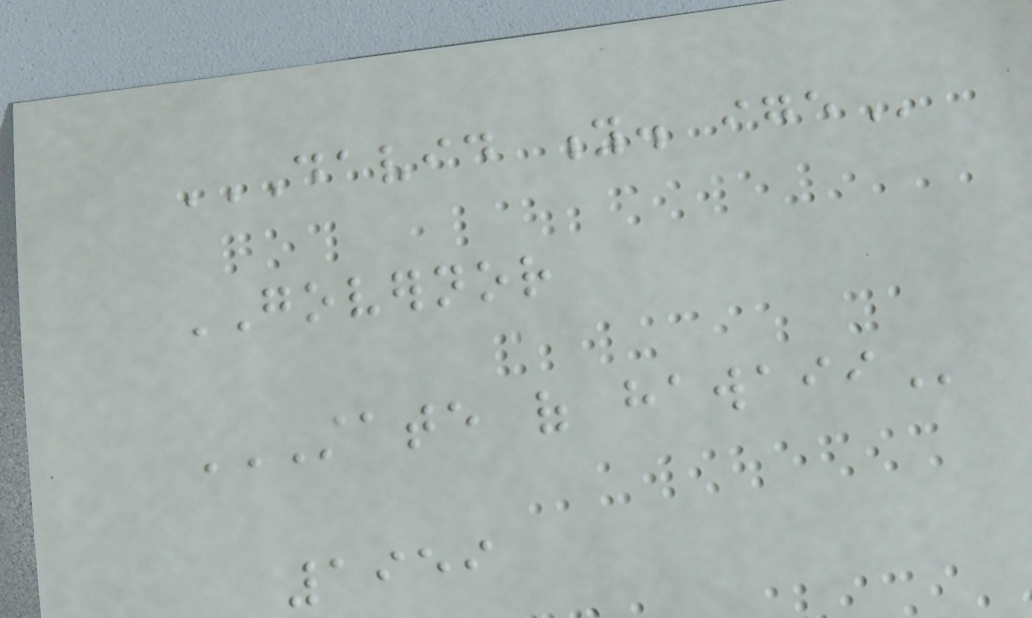DAVID Y. IGE
GOVERNOR
STATE OF HAWAII
1959
